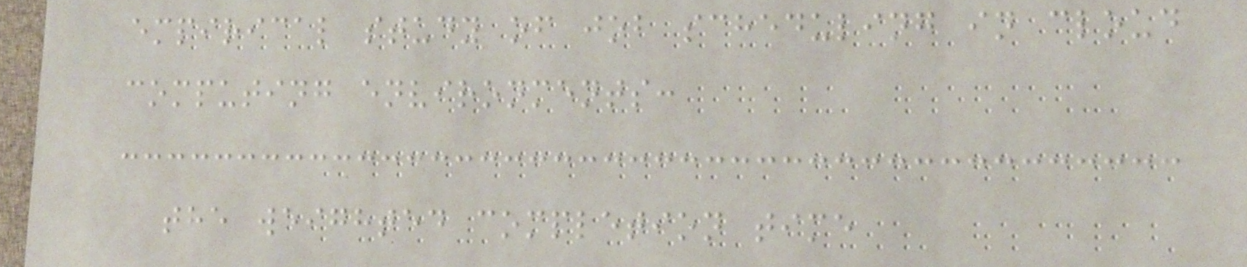empirical study of job scheduling in cloud
computing environments:
the weighted completion time
